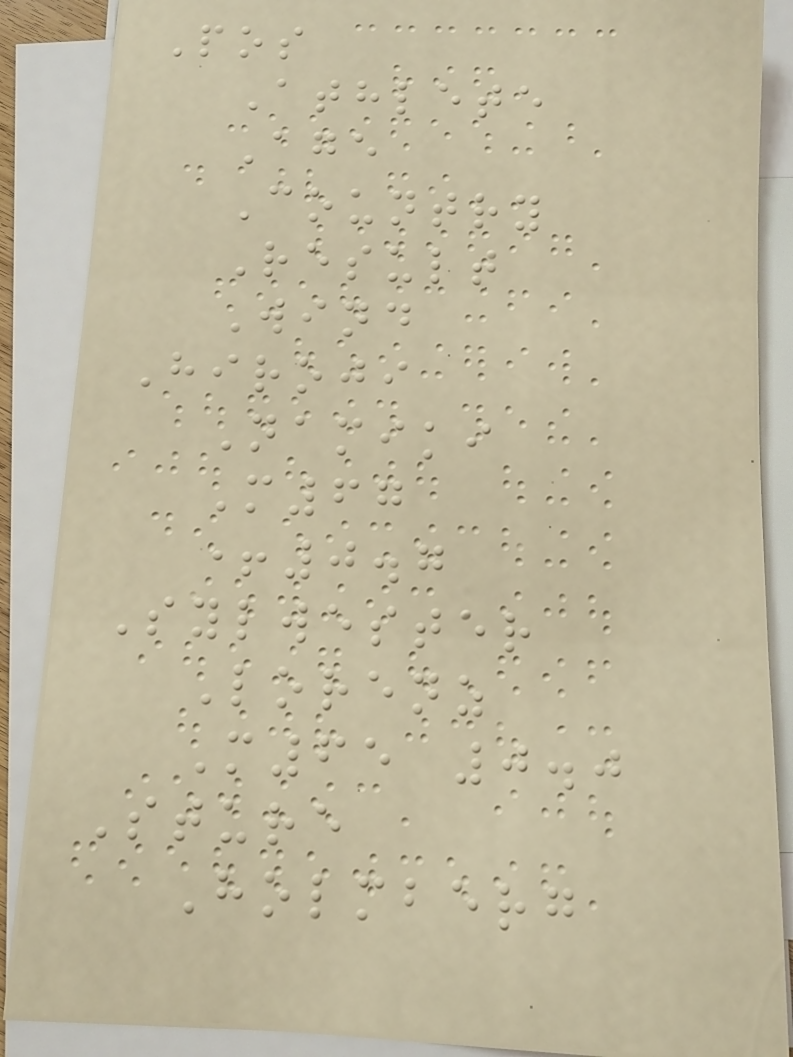Pos
Athlete
Age
Country
Result
Wind
Hiroji
Namiki
M67
+0.7
Sylwester
Lorenz
M65 0.0
Sture
Holmberg
